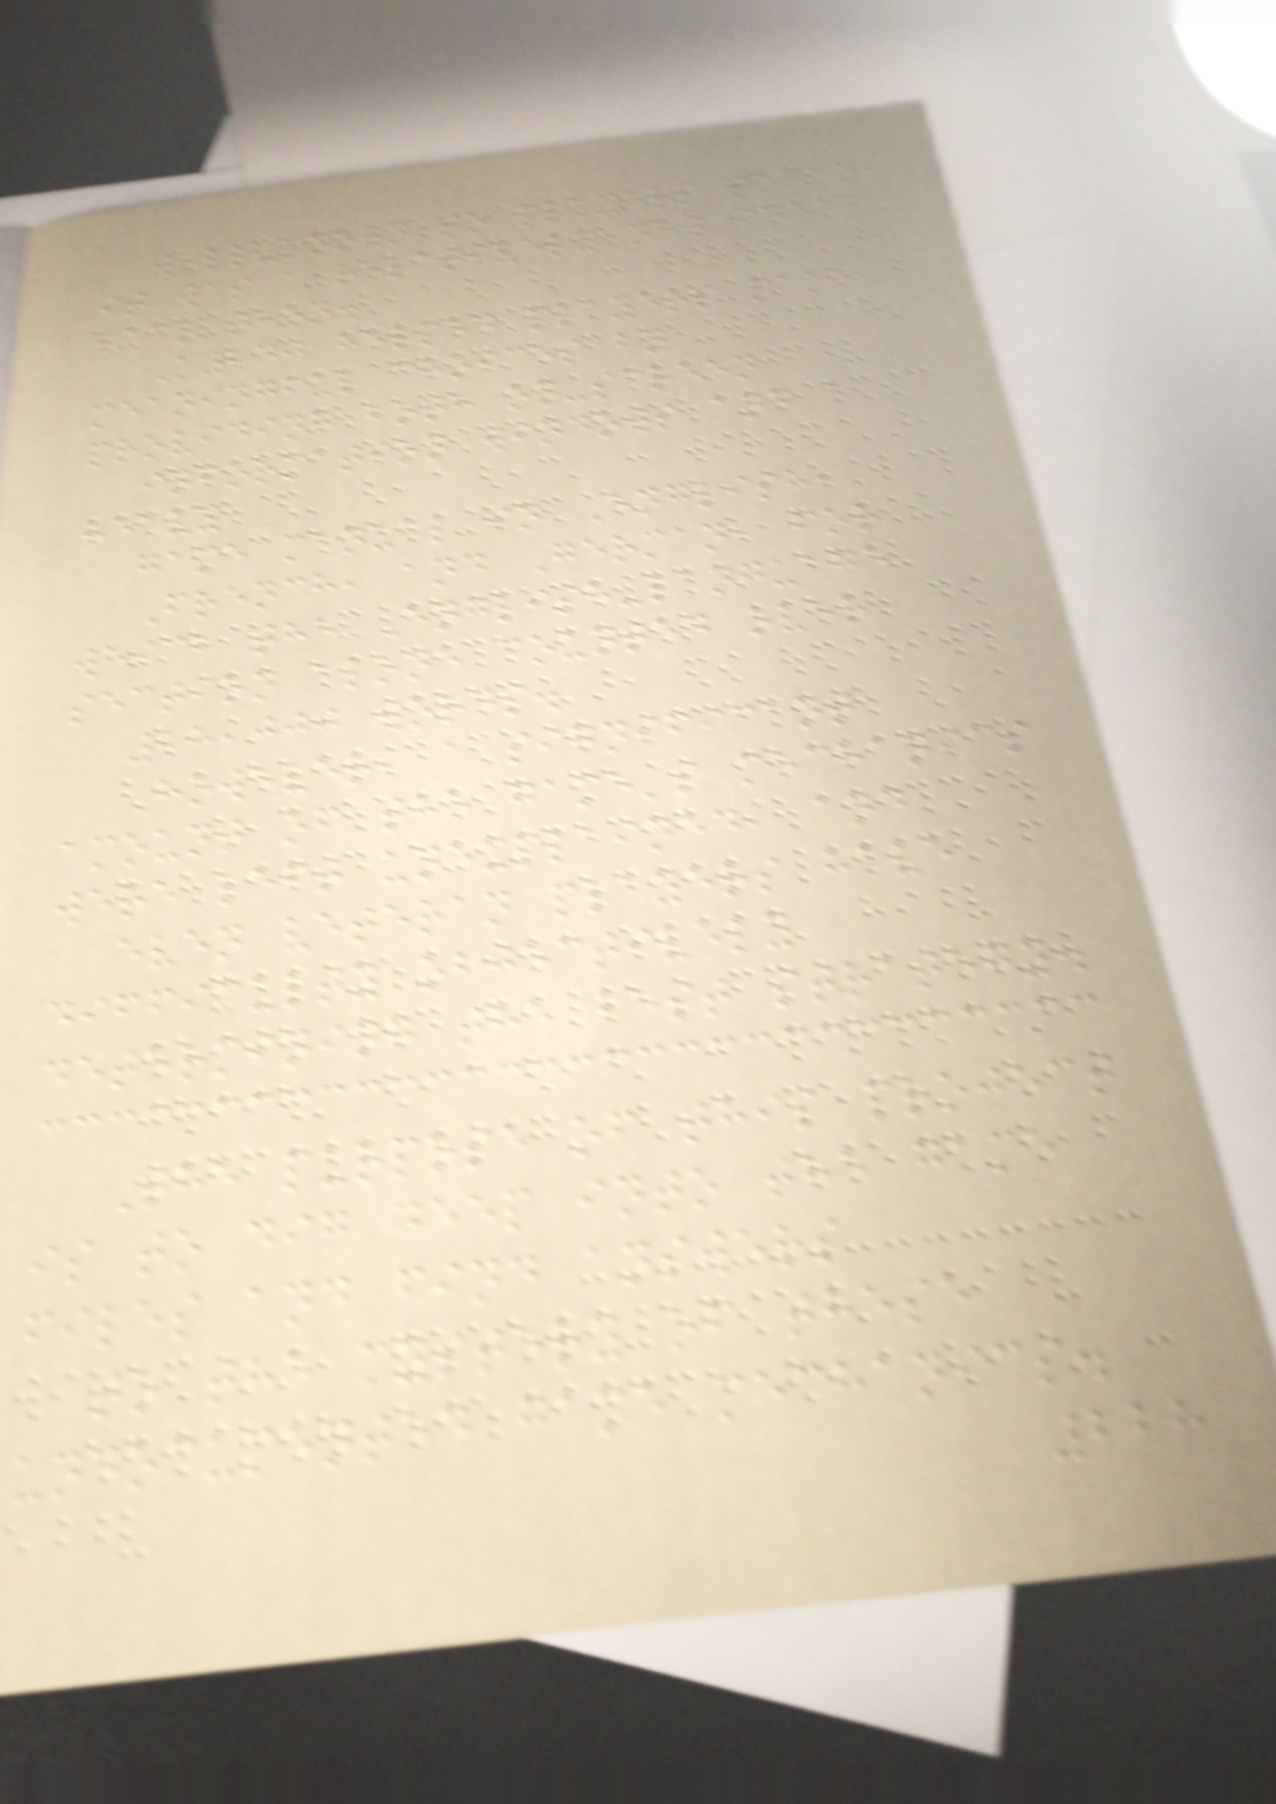well-known to players today,
it was a relatively new idea
back then.
K240 helped players make
meaningful choices by
providing both on-screen
information windows and a
heavy
game manual in English,
French, and German, for
which the English-language
section alone counted over
28,000 words.
However, a significant
amount of the game's mechanics
were left unexplained, and
even veteran players have
difficulty objectively
determining the best strategy.
The purpose of this project
is to dig deep into the game
files and find answers
to the mystery of these
undocumented game mechanics.
228
